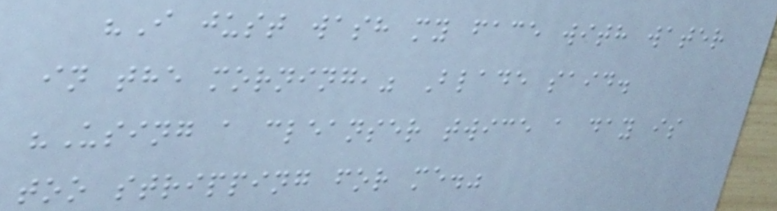"I just wash my face with water
in the morning," Blade said.
"Using a cleanser twice a day is
too stripping for me."
